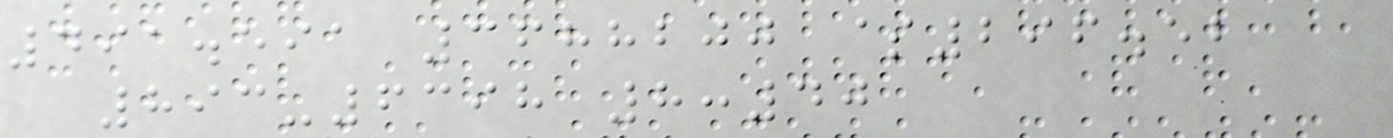491.591 3688200 $296.52
893-6398 8:40
